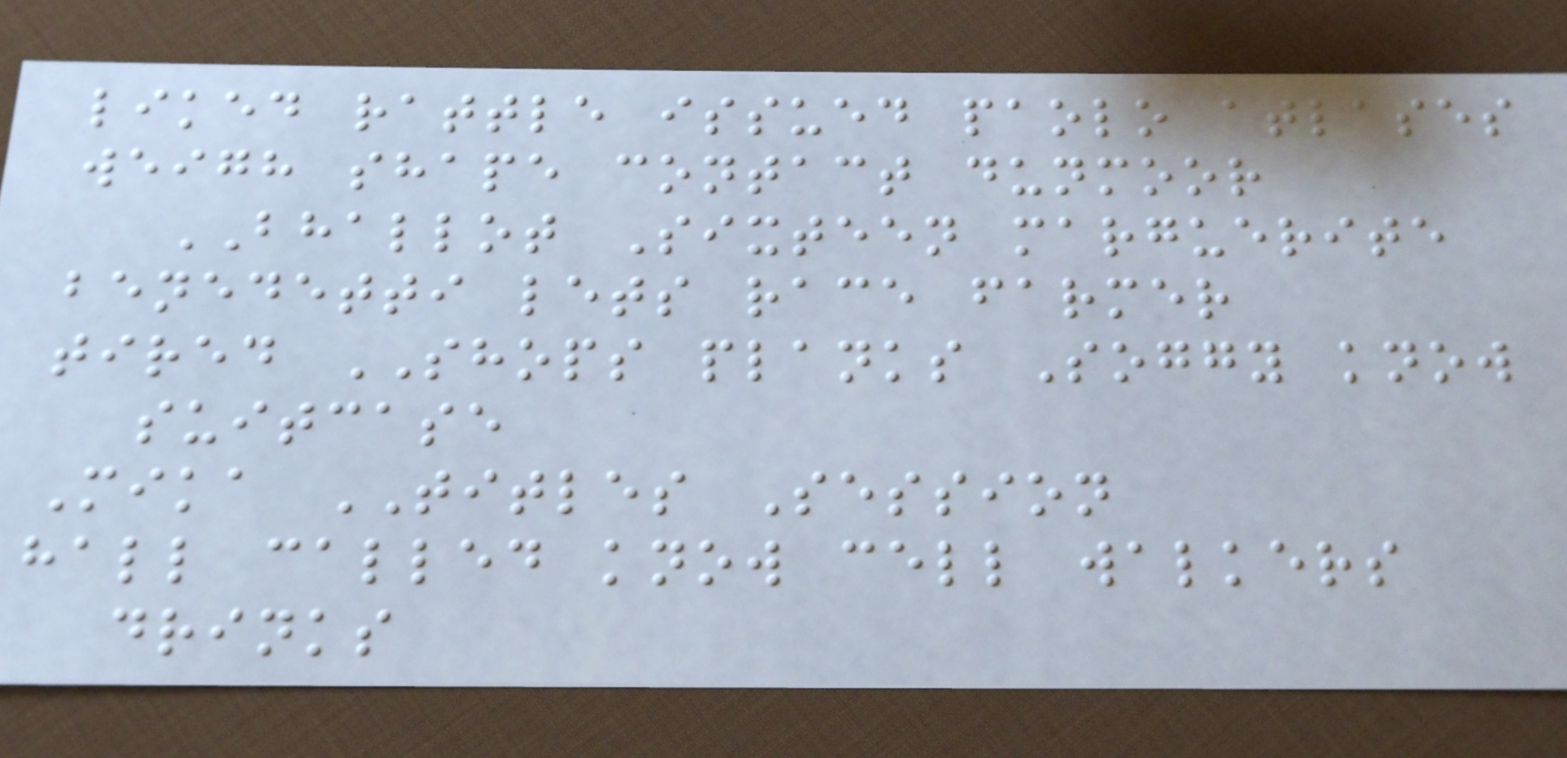liked rattle issued paolo atlases
weigh shape contact dunmoor
BHALLOT Sixteen marguerite
benedetti lets race farmer
tired SHOPS planks Soggy know
suitcase
Mika TITLES Session
hall called know cell walkers
drinks
